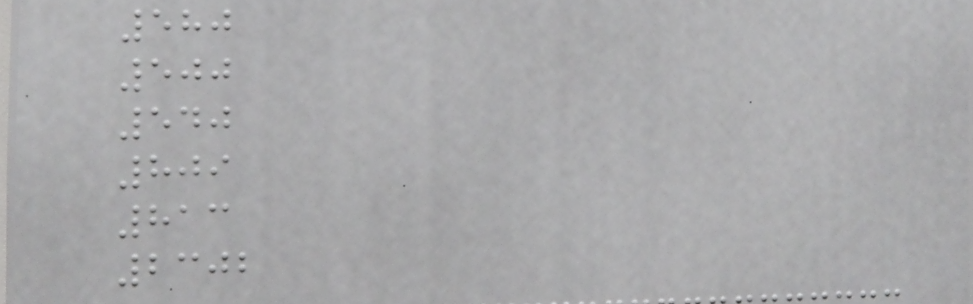580
500
540
809
813
2302
